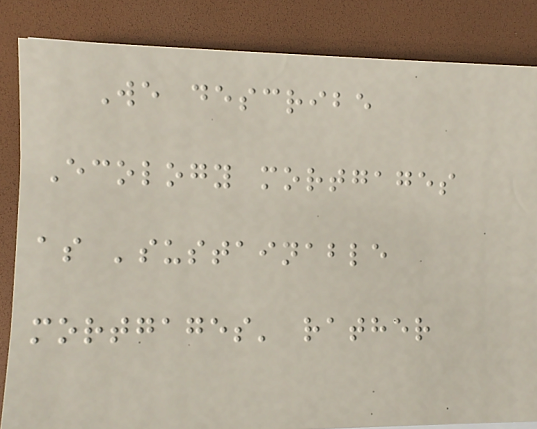We describe
Ecology mortgages
as 'sustainable
mortgages' rather
